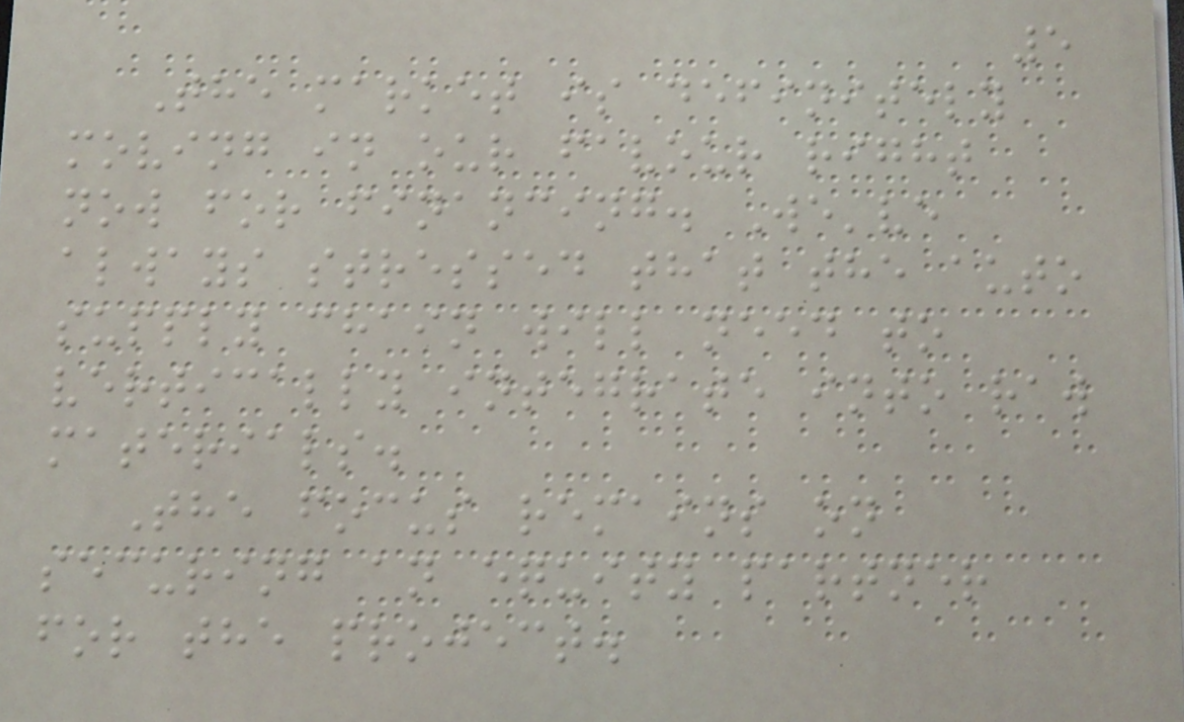5
The market is definitely
moving in our favour right
now for financing. We've
always stressed that the auto
supply chain will need to
vertically integrate into raw
materials.
The focus remains on
securing an equity partner
for the project.
